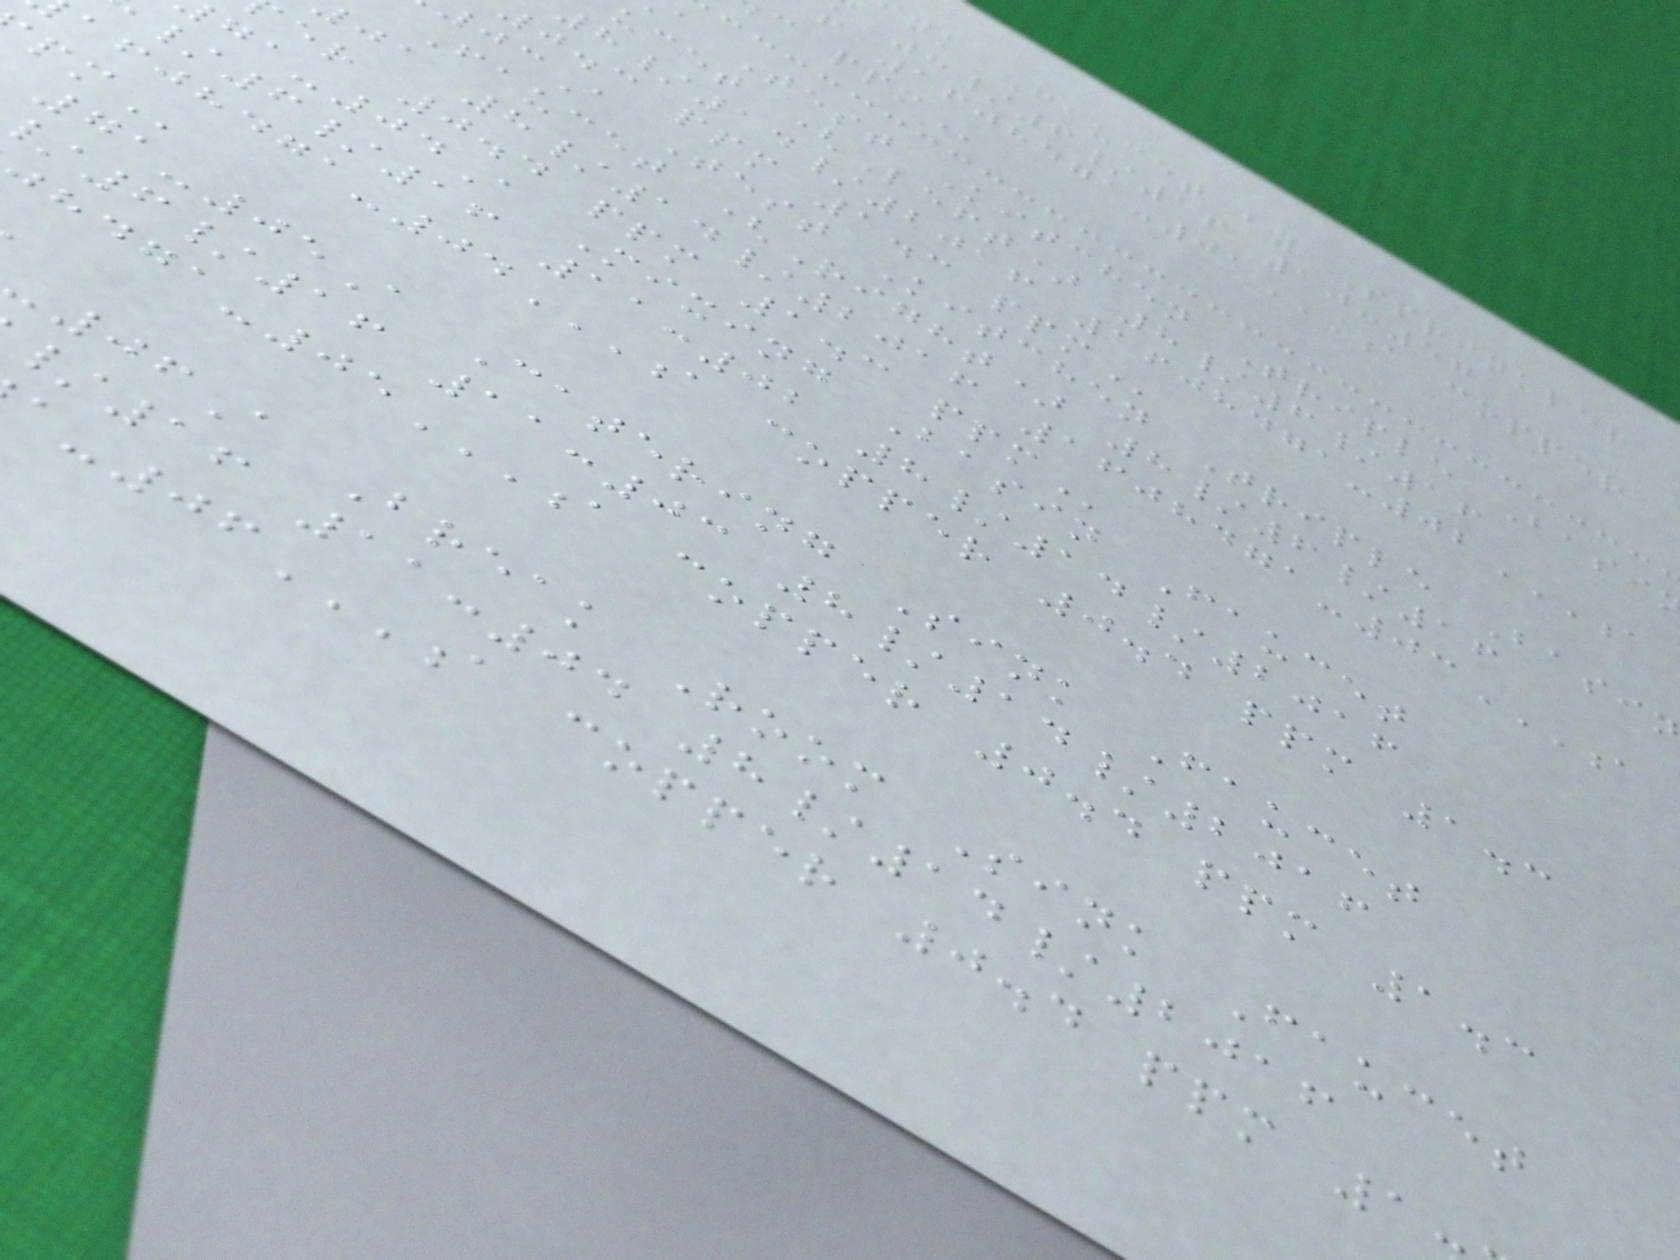nk Faucet by Sprinkler
8/6/16 10:57
a Test Kitchen Triple Basi
ucet (Left) 8/6/16
0.3 ppm 1.3
03A Test Kitchen Triple Basin
Faucet (Right) 8/6/16
er 0.4 ppm 1.3
-04A Mixing Basin Faucet
/6/16 11:02 8/14/2016
71-05A Catering Sink Faucet
6/16 11:03 8/14/2016
-06A Break Room Sink Faucet
/16 11:04 8/14/2016
